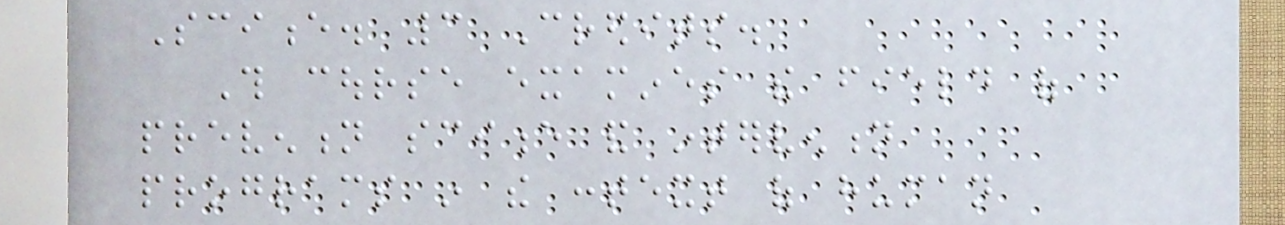Science. 3 Credits.
This course examines the field of
prevention science and intervention
programs in the context of human
